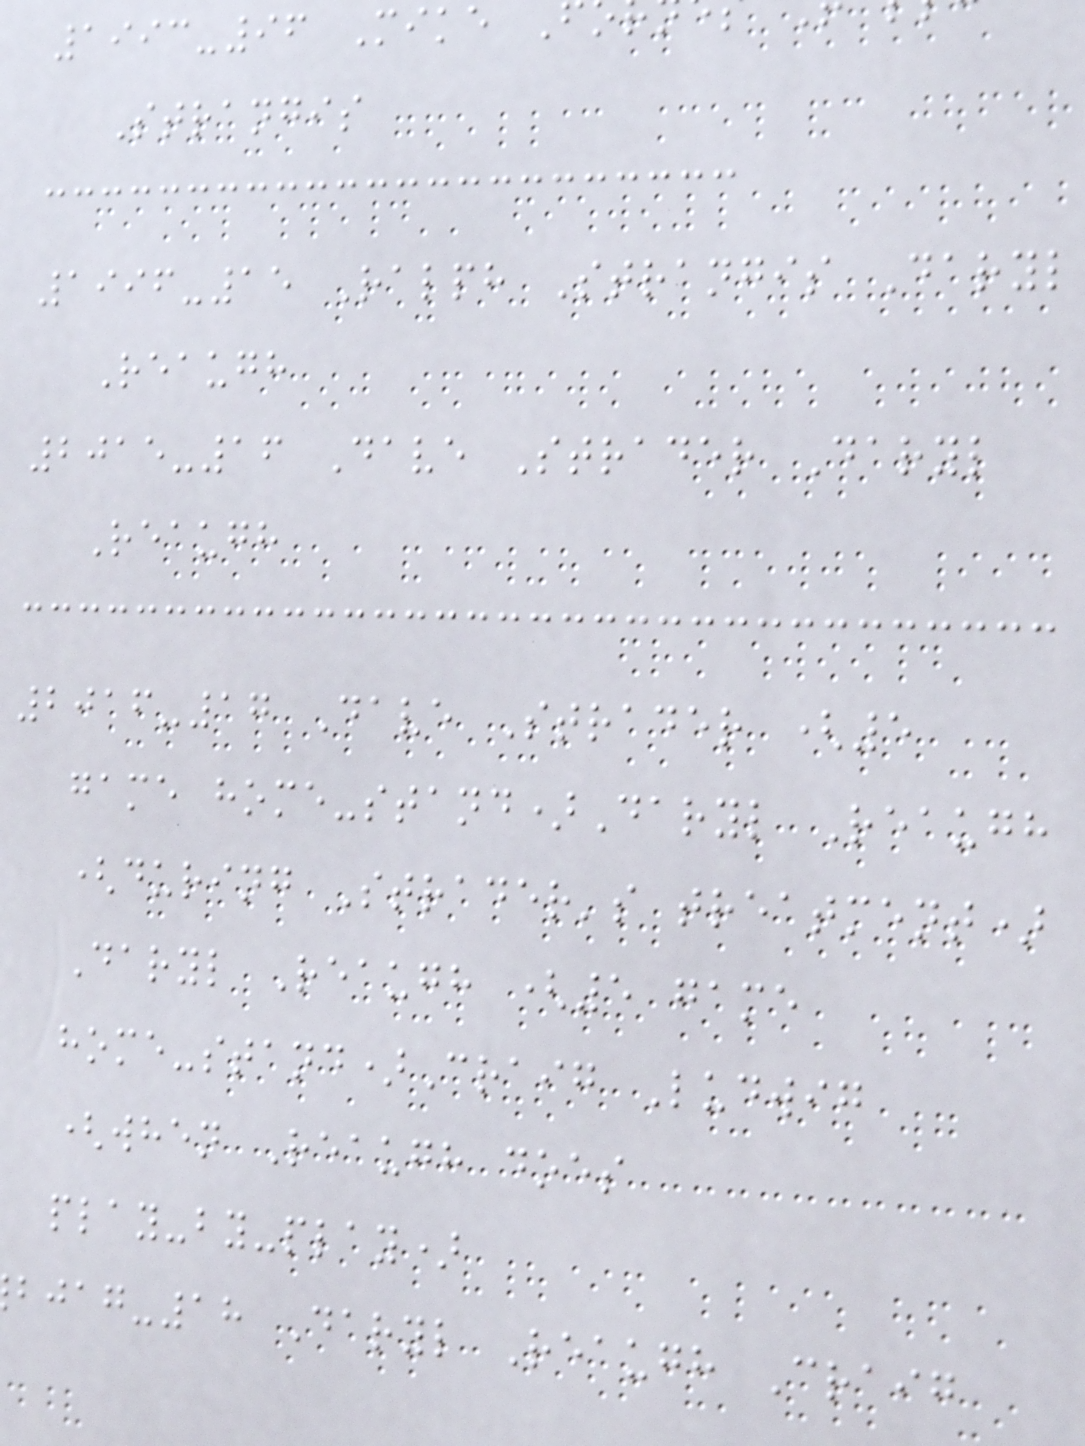1993-96 Mike
Strangis
1996-15 Ralph Strangis Daryl
Reaugh
2015-16 Dave Strader Daryl
Reaugh
2016-17 Dave Strader (5
game home-stand)Daryl Reaugh
(during Strader's treatment)
Daryl Reaugh (5 game
home-stand)Craig Ludwig
(when Reaugh does
play-by-play)
-18 Daryl Reaugh Craig
